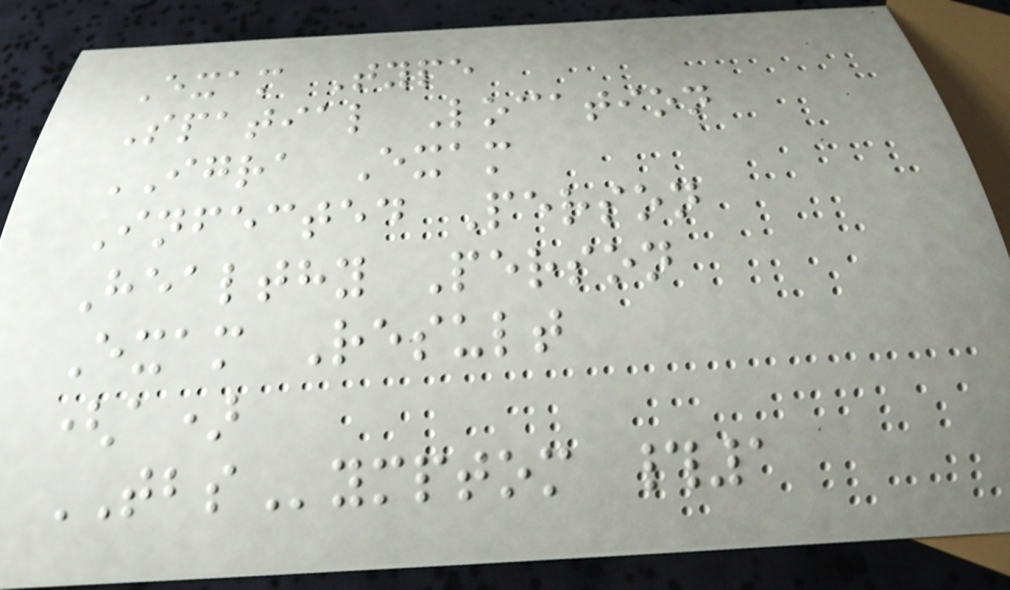Exam Type
Spatial Location
IGRA Exam
Infected Person
Healthy Person
Exam Result
(a)
TBSymptom #1
